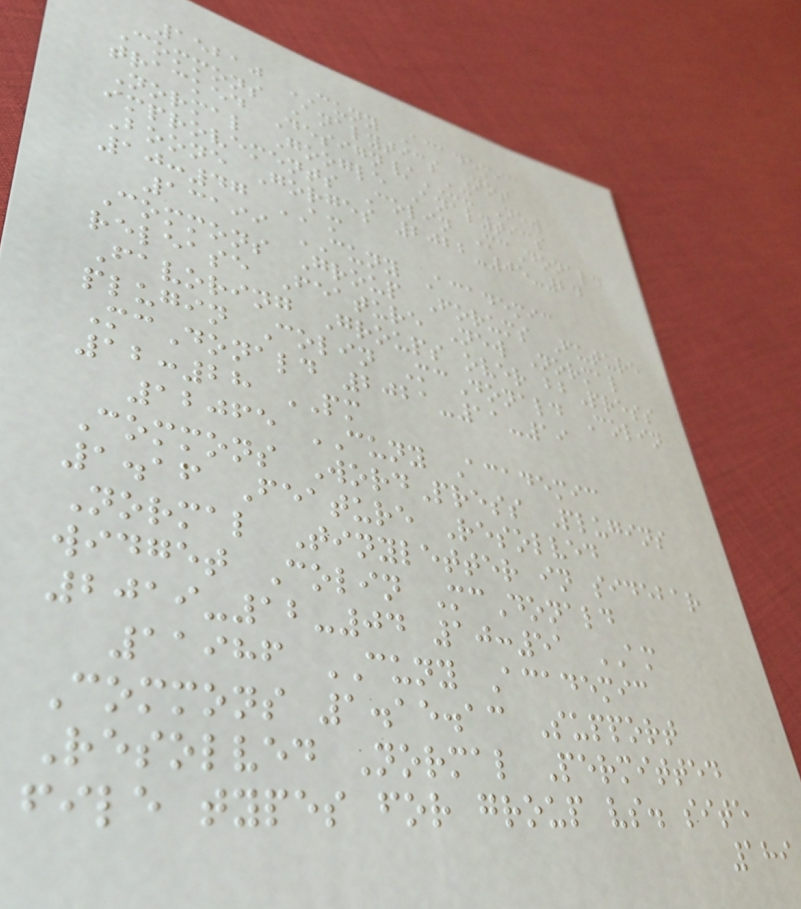15210 CUNY Academic
Commons Analytics Not
tracked Design/UX New
Normal Google Analytics
improvements Colin McDonald
Boone Gorges 2022-05-24
10:47 AM
13199 CUNY Academic
Commons Group Forums Future
release Feature New Normal
Favoring Groups over bbPress
plugin Colin McDonald Colin
McDonald 2021-11-19
12:28 PM
12065 CUNY Academic
Commons WordPress Plugins
1.16 Feature Resolved
Normal Tinyletter in sidebar
widget Colin McDonald
2019-12-04 10:51 AM
11986 CUNY Academic
Commons 1.15.13 Support
Resolved Normal Permitted
file types for group vs. site
189
